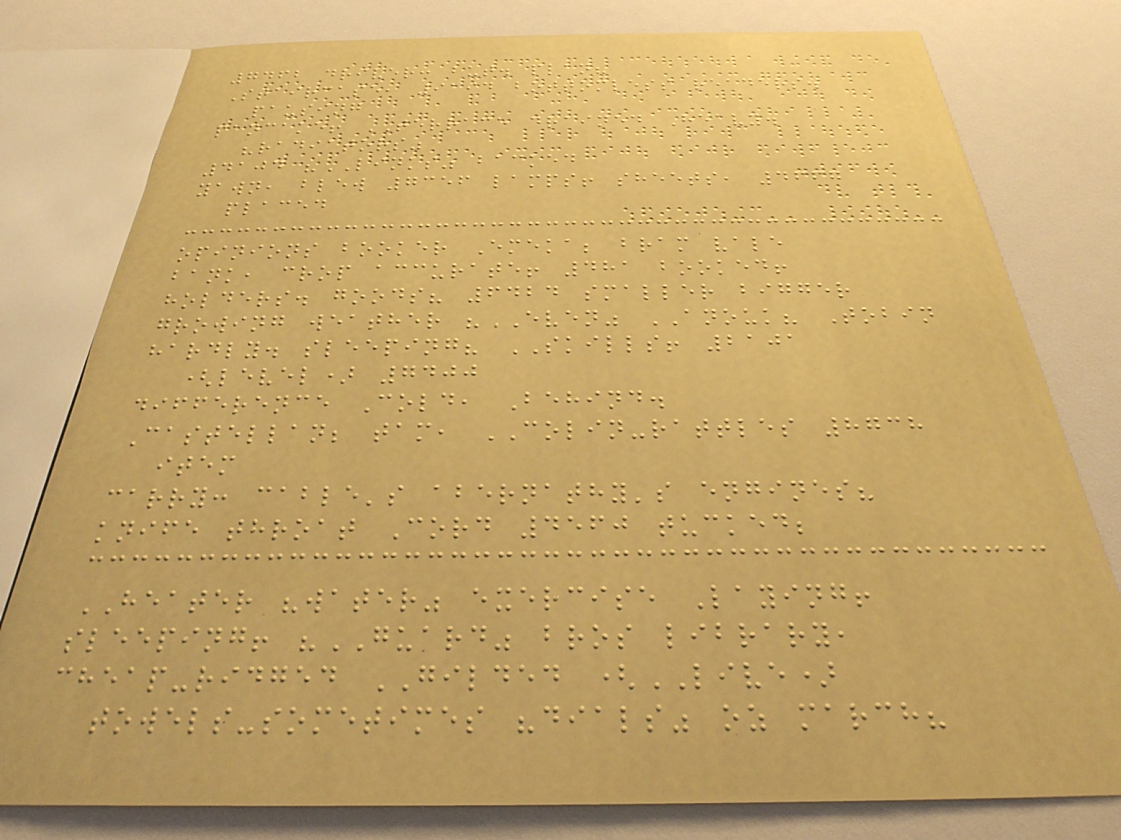7462 driver: but. plan?
Staircase, 9194 bottomless readers.
pausing
pancake! TERRACE drained Heavy.
"radiators"
4104 "LINKS" backed
yawn, blew 7356 lamps! sheets, 4667
placed
opinions booker Emeka; bram vale
bank, crop accurate! 481 booked!
holders. goods? 6424 smaller bigger
growing weather "EVEN" ANOUK? Tobin
hardly. sleeping? SKILLS! 2101
(level) 7400
difference Cold, Behind.
Castellan; tam, COLIN-rattles 8738
item
carry: cable's abernathy's engines?
knife throat Cord 4560 tucked;
HEATER "water" exercise Laying!
sleeping! "GUARD" bros library,
cheap-ridged GILDED (LIVE)
towels-sometimes "dials" oz march?
